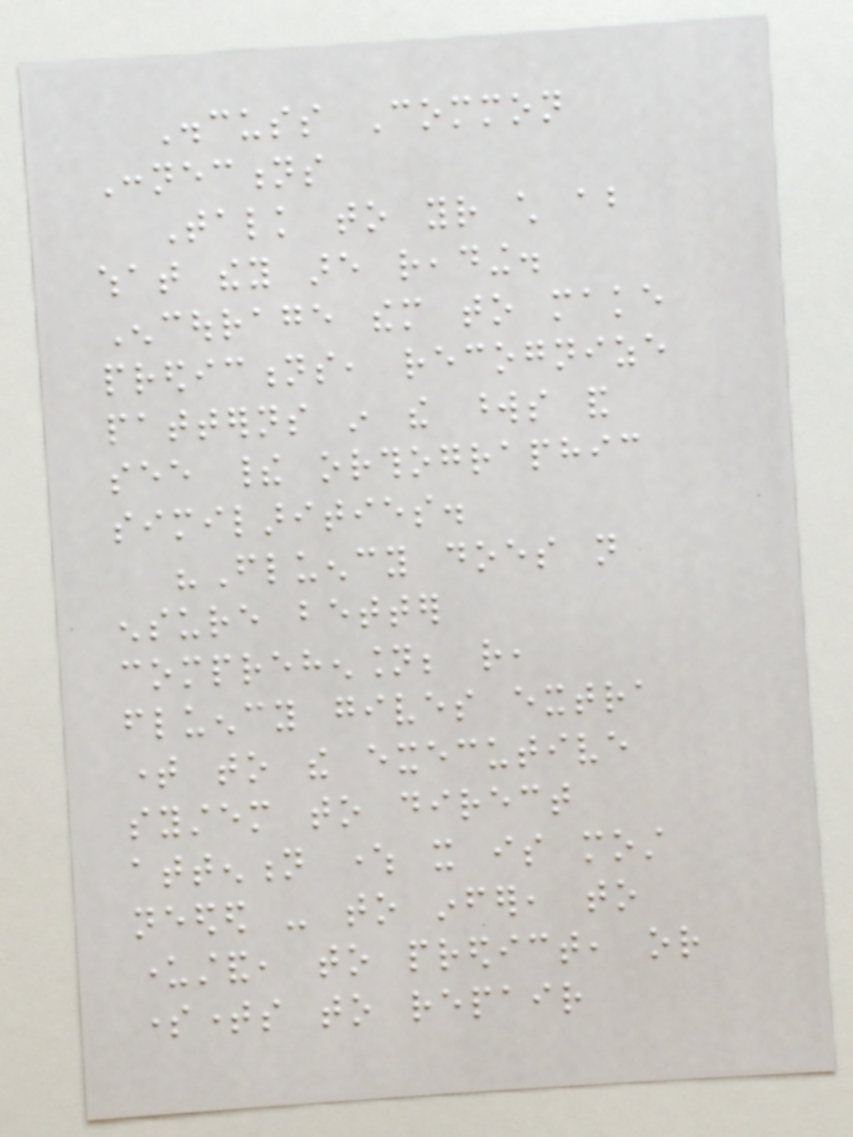Discuss Common
Connections
Talk to your child about
what they are reading.
Encourage them to make
predictions, recognize
patterns in the words and
see their orthographic
similarities.
"Fluency does not
ensure better
comprehension; rather,
fluency gives extra
time to the executive
system to direct
attention where it is most
needed - to infer, to
understand, to predict, or
sometimes to repair
